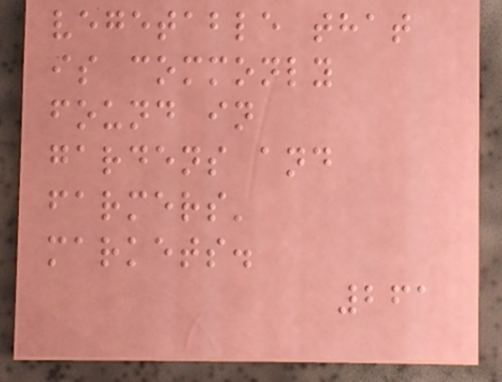vegetable that
is commonly
found in
gardens and
farmers'
markets.
261
